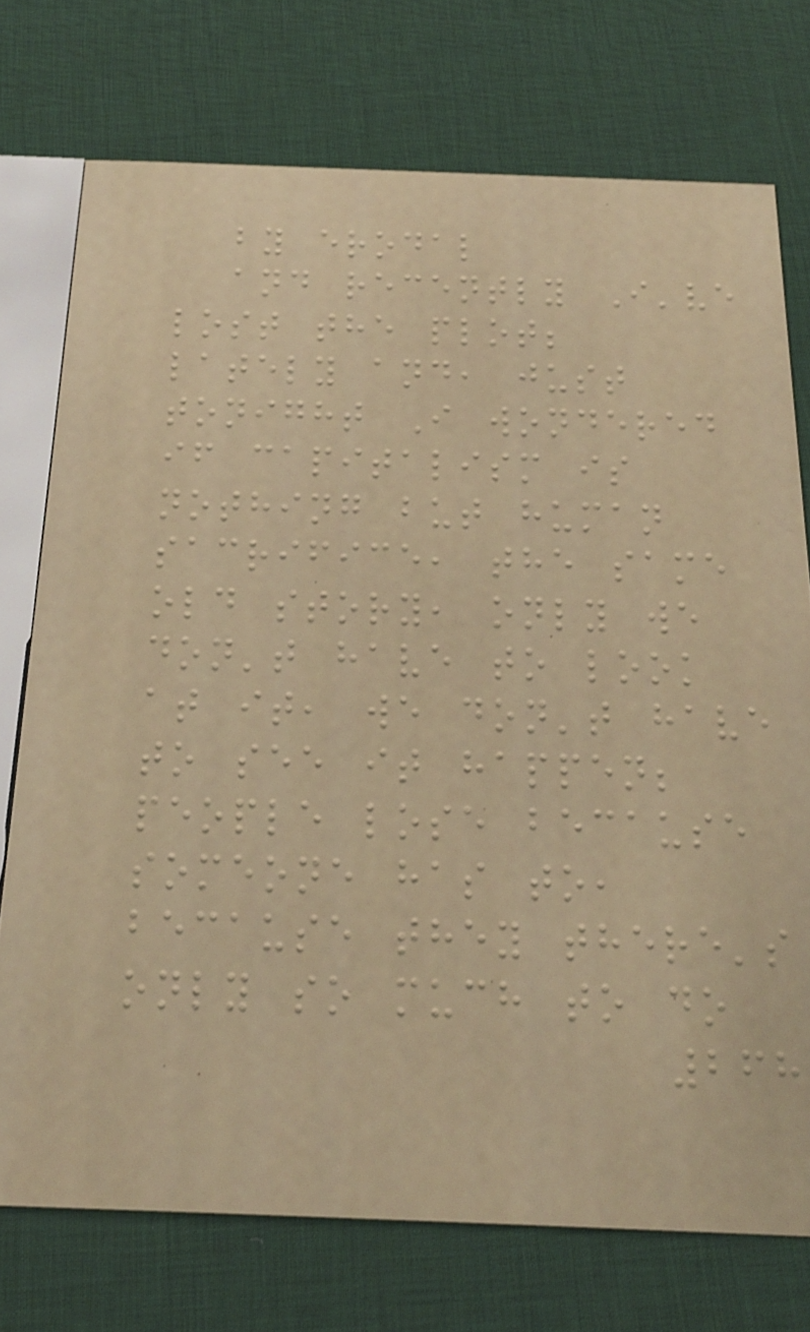by erodal
and recently I've
lost the plot;
lately and, just
tonight I wondered
if capitalism is
nothing but human
sacrifice, the same
old story, only we
don't have to look
at it, we don't have
to see it happen;
people lose because
someone has to,
because they there's
only so much to do
268
